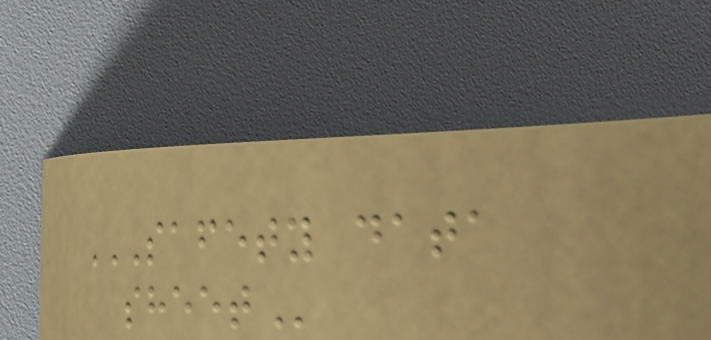SAFETY DATA
SHEET
